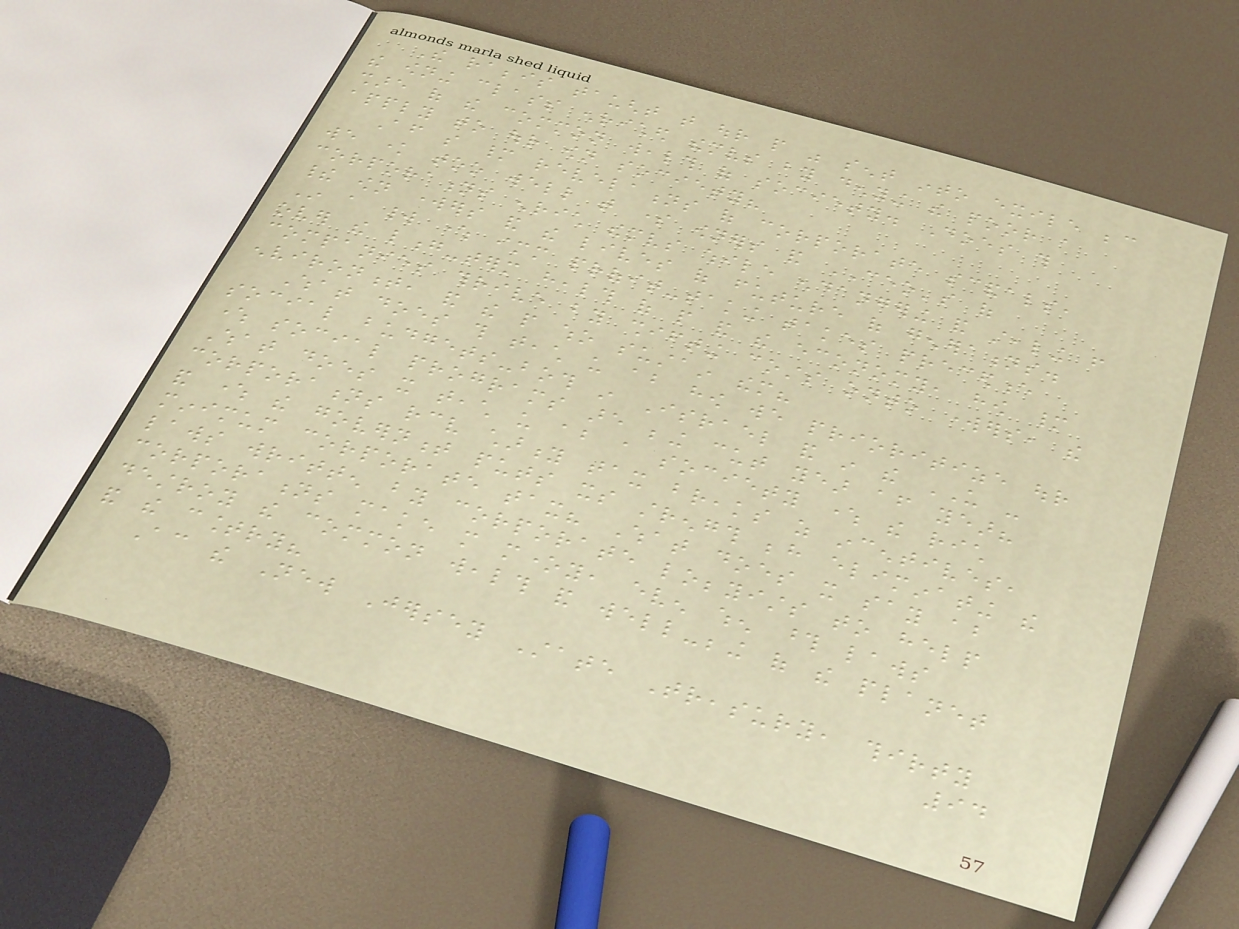The rabbis taught that our people was sent into exile because
the owning class enriched themselves by denying the poor a
share of the common wealth of society. Does this
apply to our own society?
After so many revelations of corporate scandals,
we know too well that some owners and CEO's of
corporations enrich themselves while endangering and stealing from
their own workers and the lives of future of generations.
In a world where immediate profit-taking takes precedence
over the long-term health of people and the economy, how many
companies thrive by shifting costs onto workers, the
environment, and the people who sustain them?
What does this teach us about how we prioritize our
social budgets-both in Israel and in the US -
where social programs are being cut year after year?
What does it teach us about a society where the rich
corporations receive charity tax breaks as incentives,
and where the government puts its strength behind eliminating the
minimum corporate tax? What does it say about
laws written by corporate lobbyists to help
corporations make more money, even when those laws
destroy the common wealth and well-being of the planet
and the country?
According the New Jersey State Treasury, thirty
94
